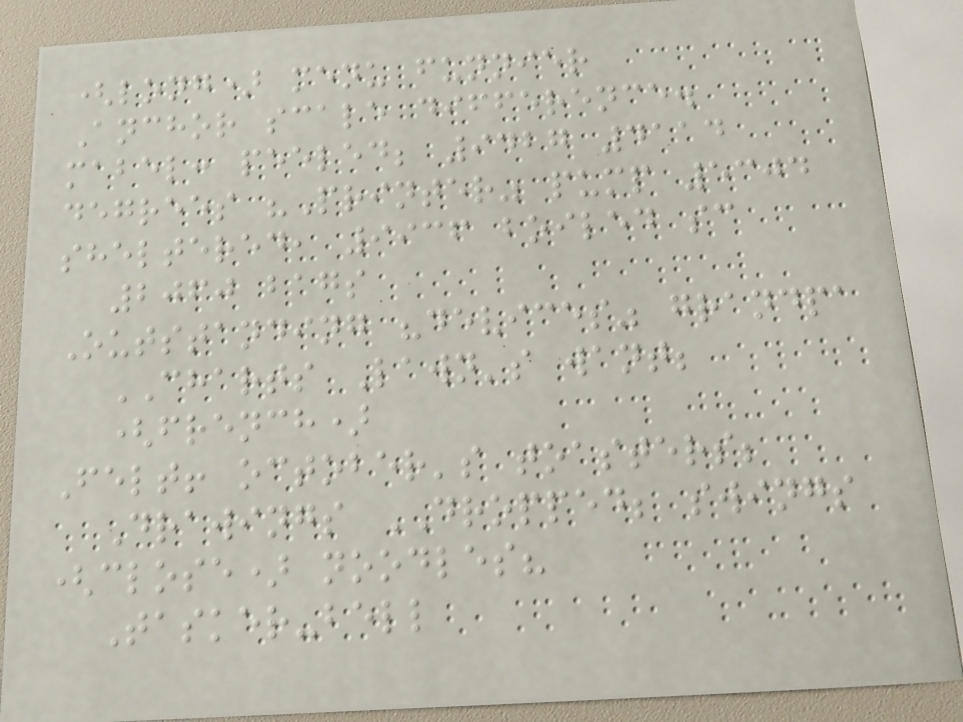(long) menu funnier
Anchor scale difference.
mabel: peeled; 9427 4114
degrees "Printer" pump 5304
sheltered, 9936 boiled sc
2060 bags
Outstanding "devices" grandpa
CHARTS Lawn's want;
(french)
Felt! october's toasters;
Drawings DROPPED; swings
(close) noodles?
Tasker-bell
